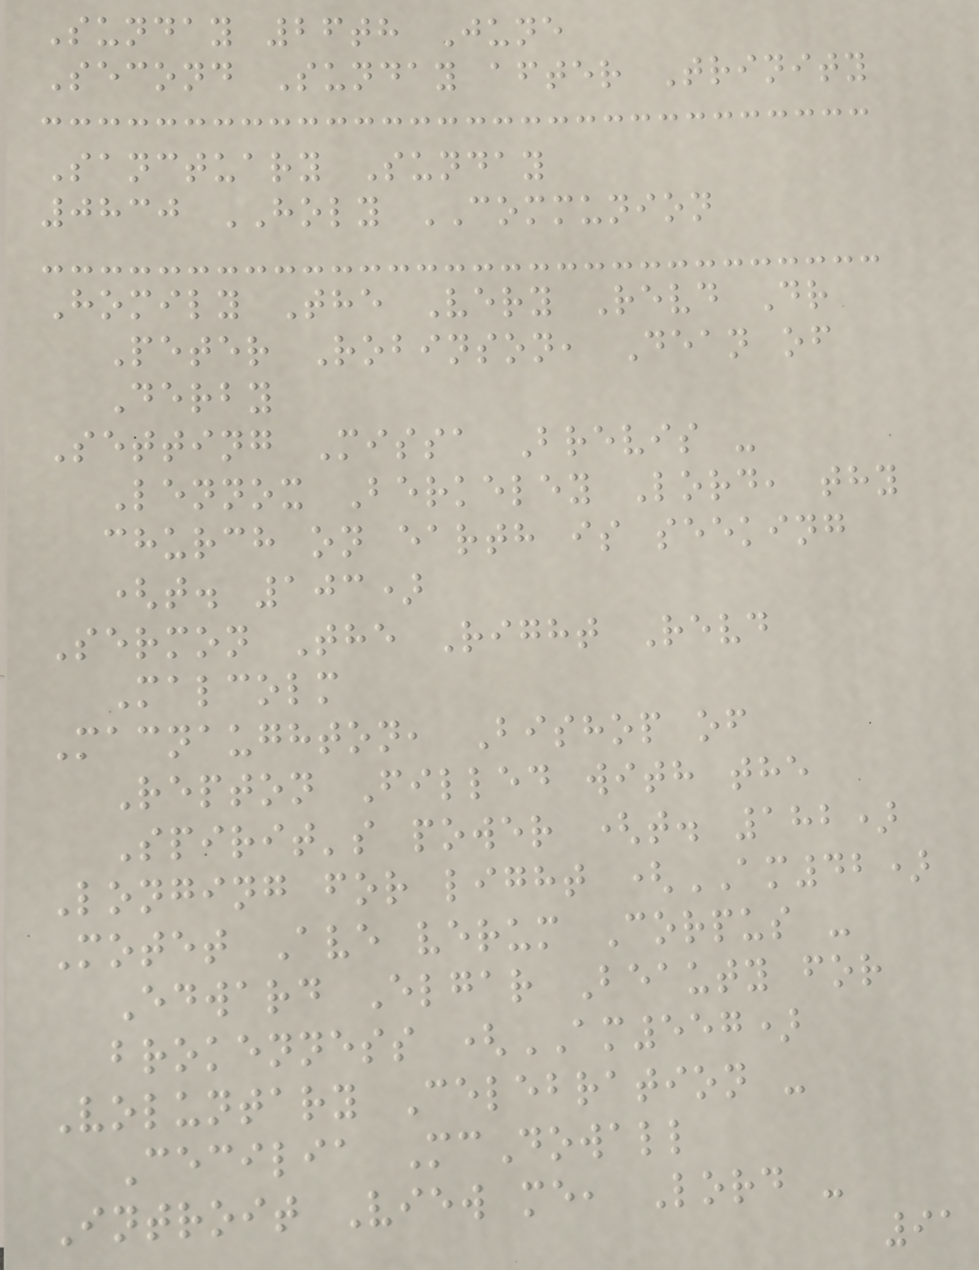Sunday 26th June
Second Sunday after Trinity
Sanctuary Sunday
0830 HOLY COMMUNION
Homily The Very Revd Dr
Peter Robinson, Dean of
Derby
Setting Missa Brevis -
Lennox Berkeley Lord, thy
church on earth is seeking
(t. 103)
Sermon The Right Revd
Malcolm
Macnaughton, Bishop of
Repton Filled with the
Spirit's power (t. 182)
Longing for light (AM42)
Motet Ave verum Corpus -
Edward Elgar Beauty for
brokenness (AM557)
Voluntary Celebration -
Cecilia McDowall
Introit View me, Lord -
91
